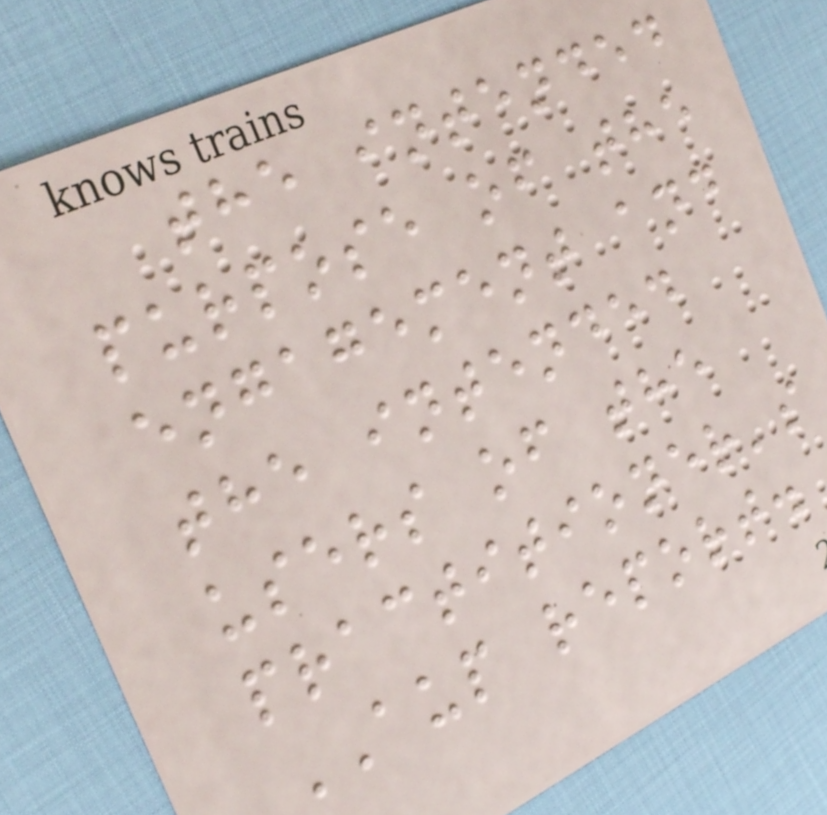the intended
purpose of the
engagement and
the intended
users of the
practitioner's
AUP report.
